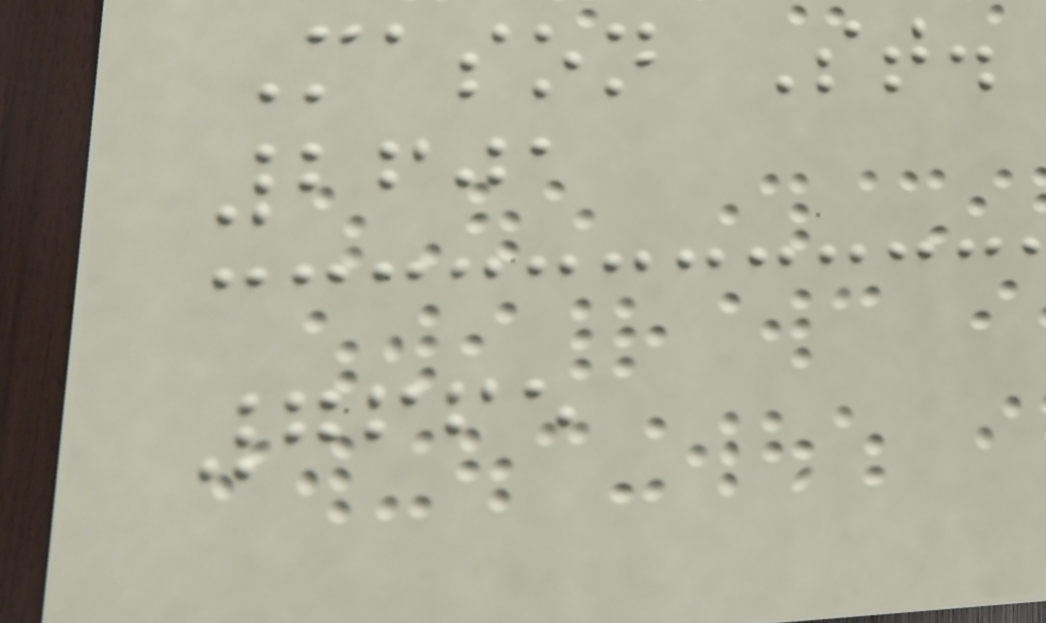Mason St.
2601
7665
